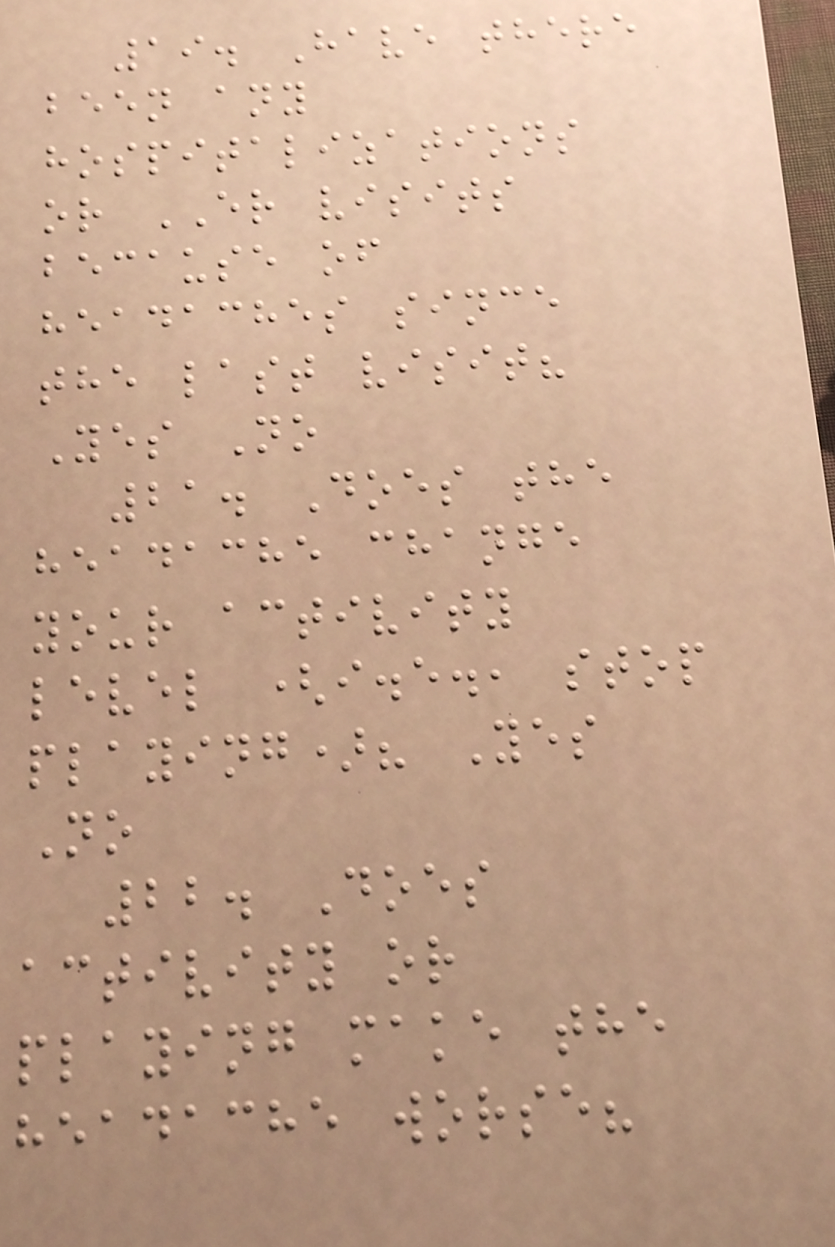19. Have there
been any
hospitalizations
or ER visits
because of
headaches since
the last visit?
Yes No
21. Does the
headache change
your activity
level (i.e., stop
playing)? Yes
No
22. Does
activity or
playing make the
headache worse?
